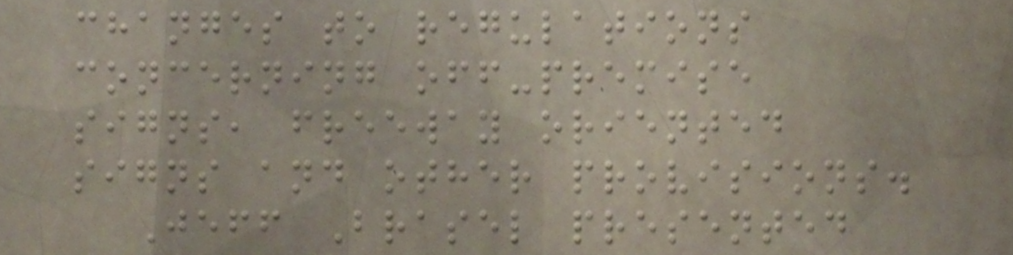changes to regulations
concerning off-premise
signs, freeway oriented
signs and other provisions.
Jeff Brasel presented
